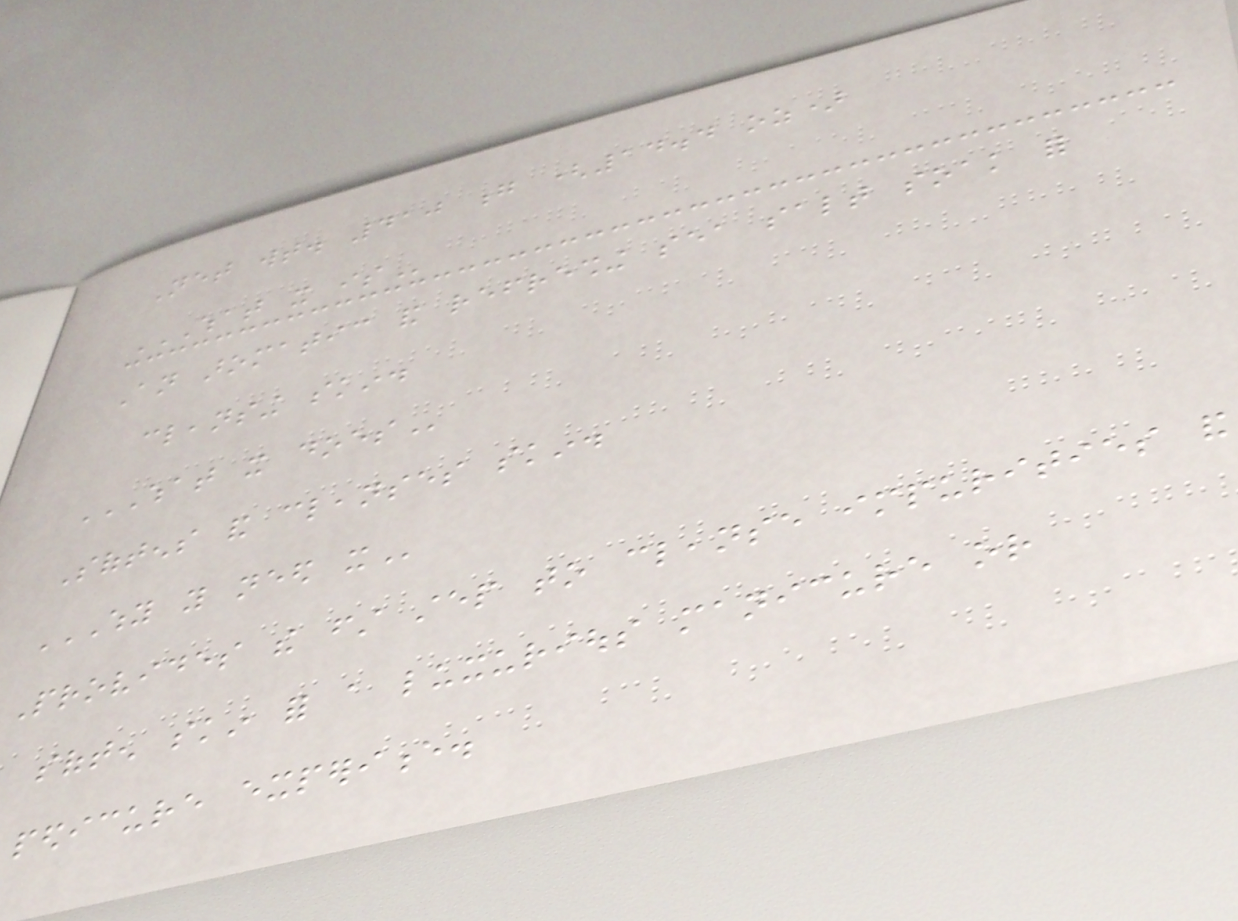Net wt. 410 g (14.4 oz)
WHAT IT IS
An aromatic and refreshing sea salt soak for
cleansing skin.
WHAT IT DOES
Softens and cleanses skin.
WHY YOU NEED IT
Provides the first step to cleanse impurities and
soften skin for a luxurious manicure or
pedicure experience.
